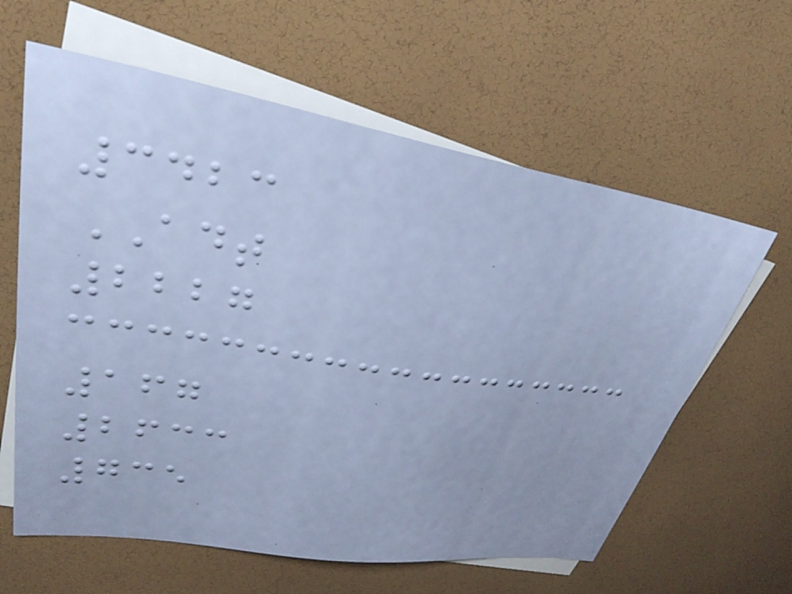3423
ADT
2227
167
2633
735
